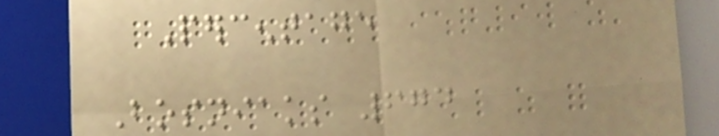Percentage
Bosniaks 674
